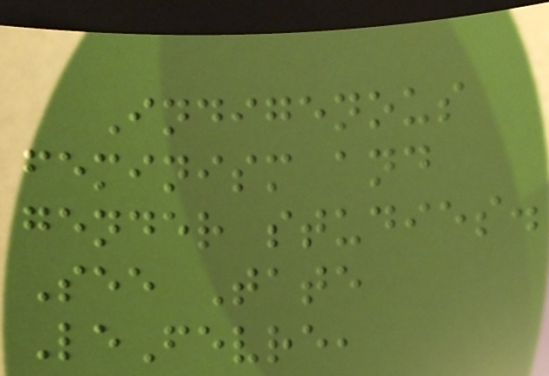Indigenous
feminism and
gender studies.
See Tate
LeFevre,
